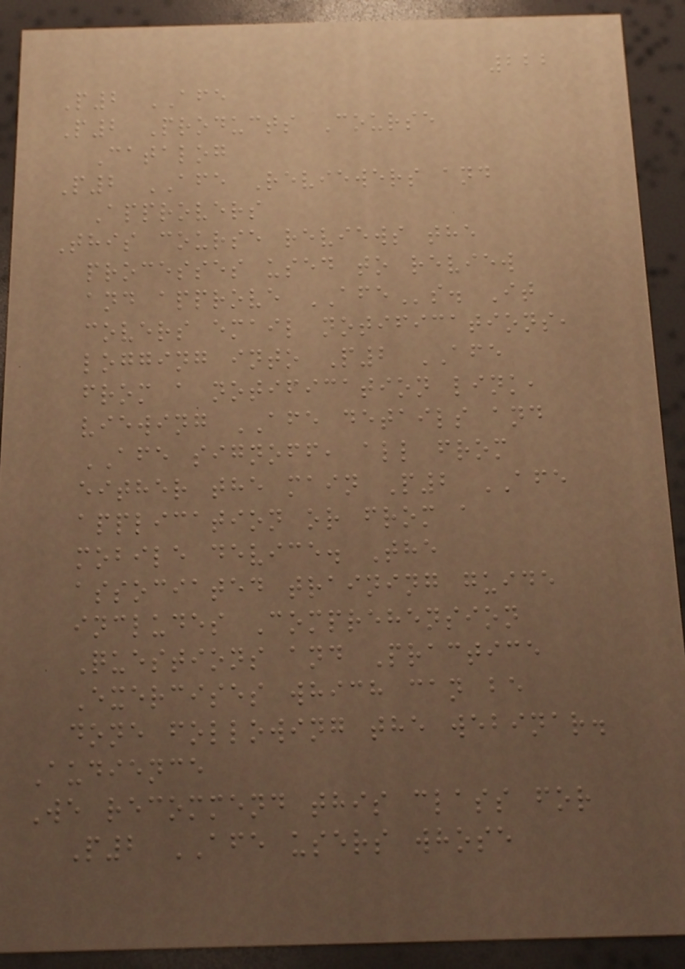222
P2 AFE
P2 Products Course
Catalog
P2 AFE Reviewers and
Approvers
This course reviews the
processes used to review
and approve AFEs. It
covers email notifications,
logging into P2 AFE
from a notification link,
viewing AFE details and
AFE signoff, all from
either the main P2 AFE
application or from a
mobile device. The
associated training guide
includes Comprehension
Questions and Practice
Exercises which can be
done following the webinar.
Audience
We recommend this class for
P2 AFE users whose
